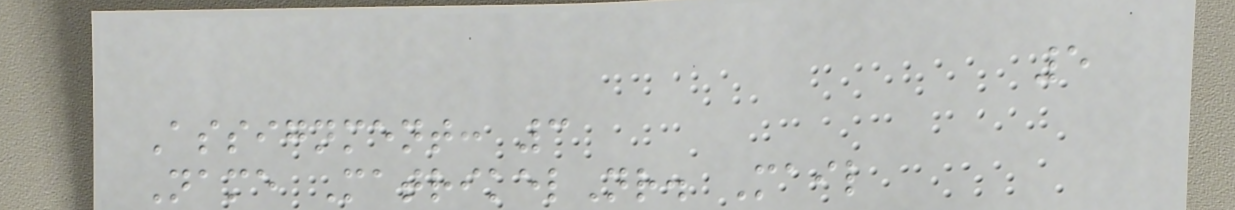5
Assignment: 3
Name MatrikelNr. Mail
